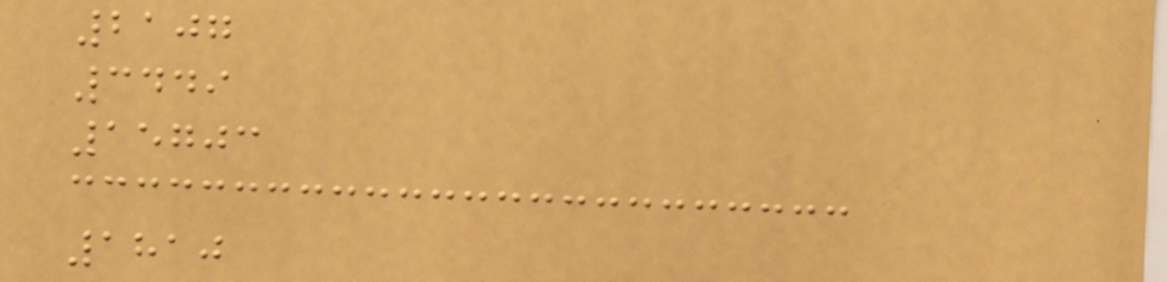2107
3449
15703
1810
